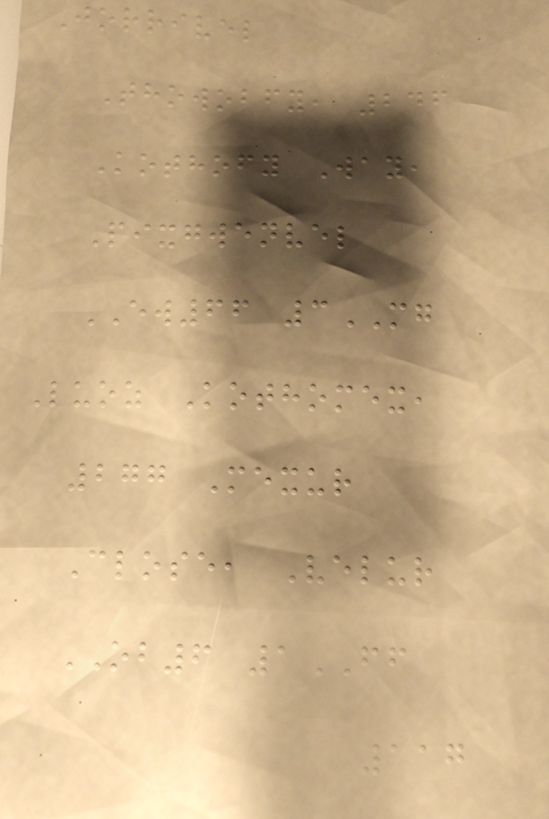Jorrivel
Thowobfy, 246
Kothofy Way,
Pixgwenvel
EW66 3MG
Luoz Kothomex,
277 Mexur
Close, Velur
OB6 1FF
117
